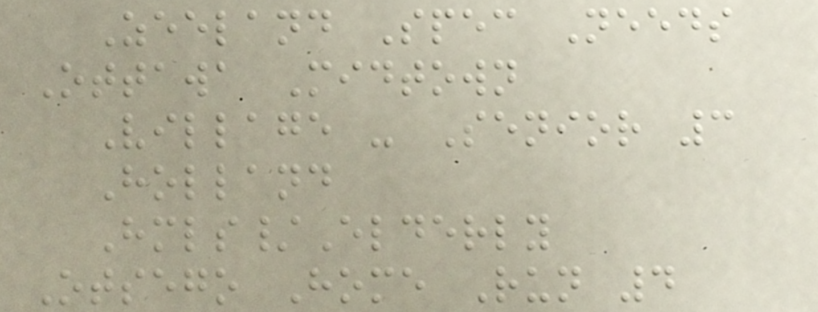Zeeland Spec Needs
Ottawa Midtown
Village - Senior 3
Holland
Hmls/Elderly
Otsego Home Run 4
